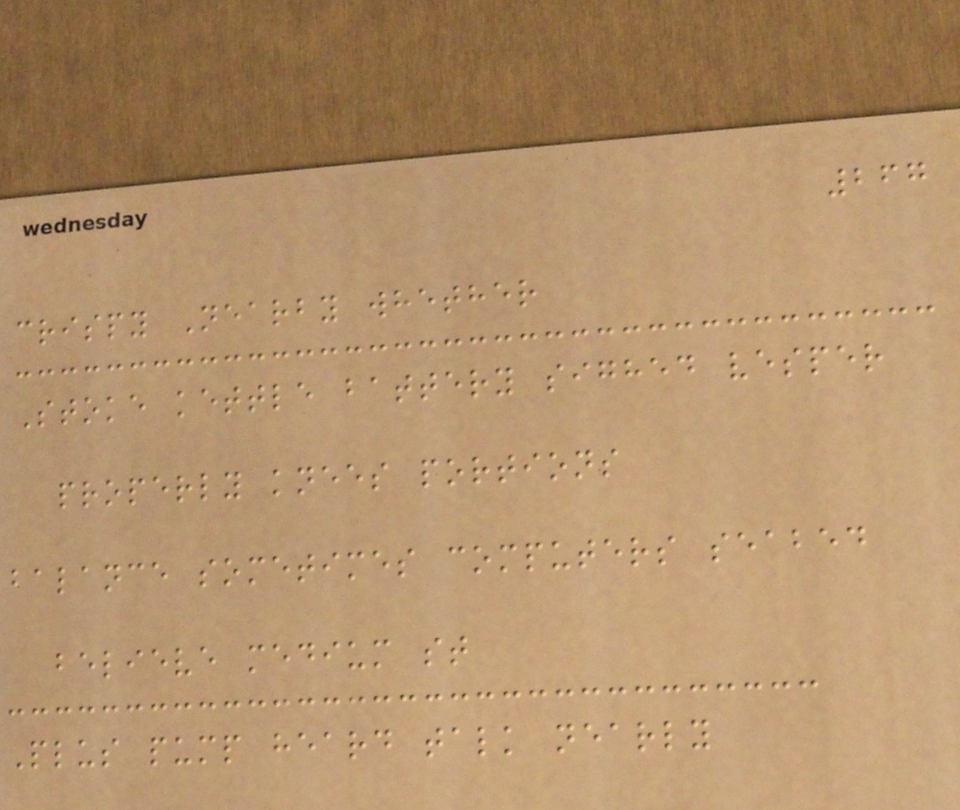267
crispy Nearby whether
Stoke kettle battery sighed vesper
properly knees portions
balance sometimes computers seabed
believe medium st
Plus pump heard talk nearly
